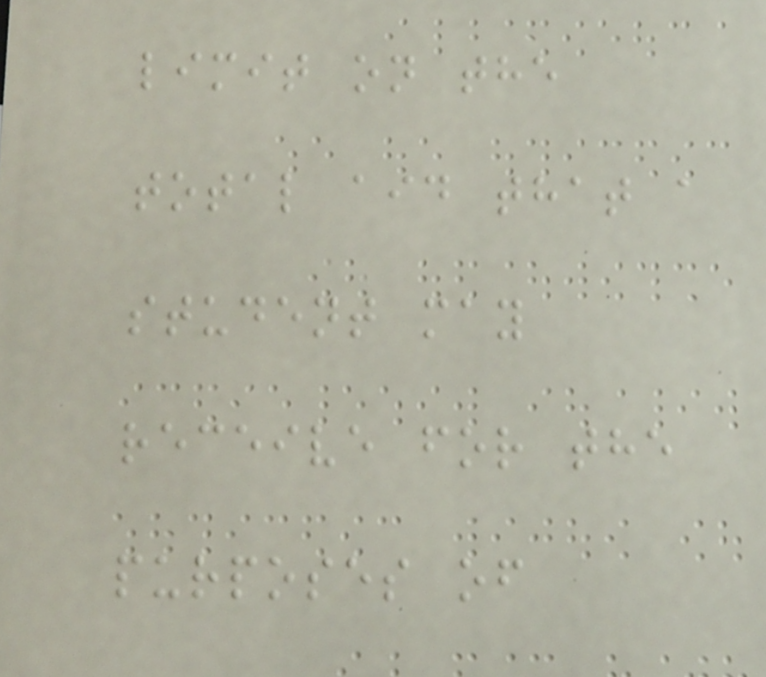limit on the
total aid that a
student may
receive for the
purposes of
